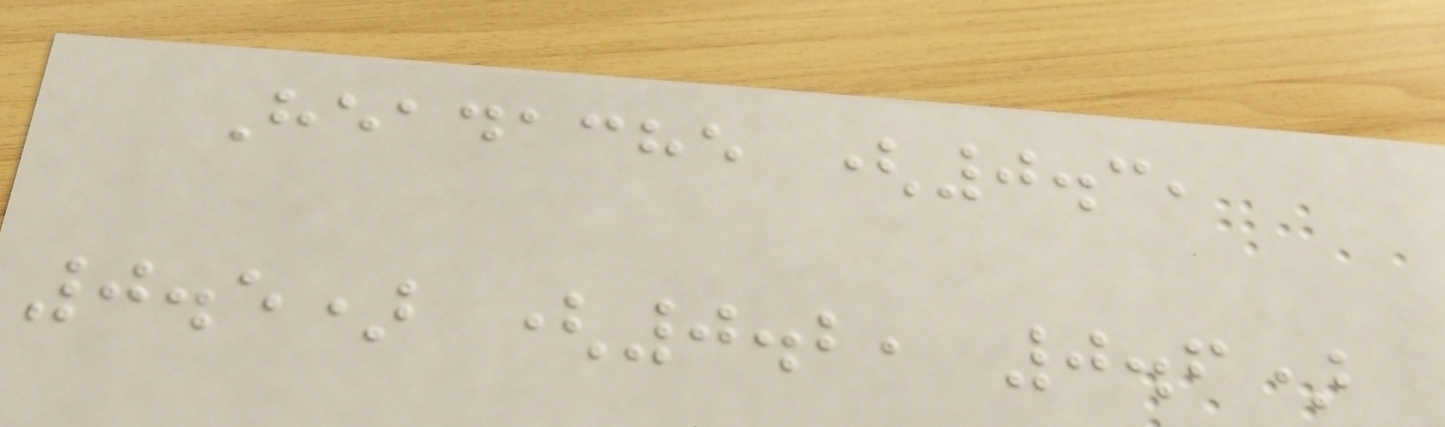Headache (0.3,
0.5) (0.2, 0.6)
